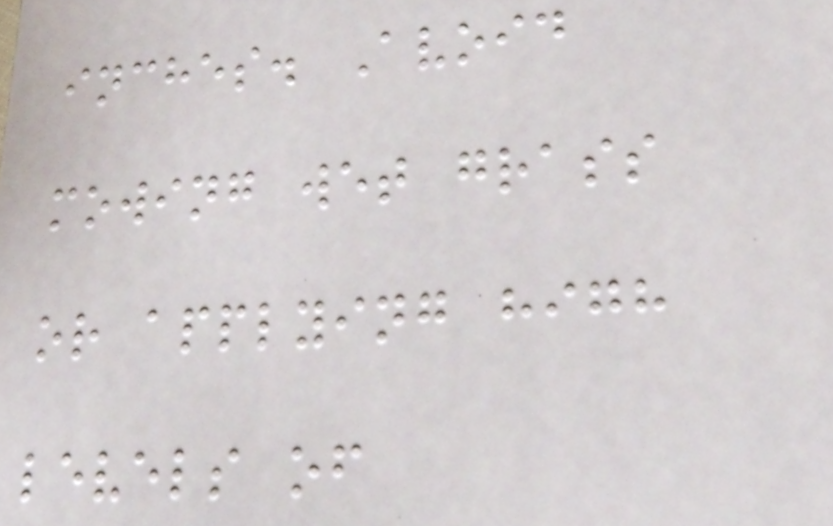inches. Avoid
mowing wet grass
or applying high
levels of
